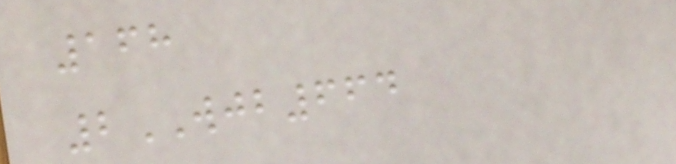168
2WJB664
